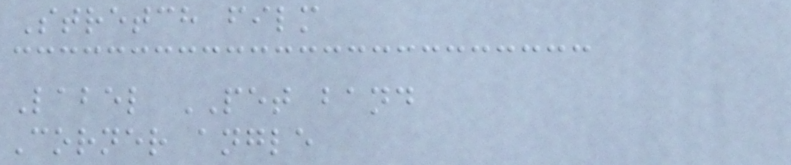Stretch film
Label PET band
Corner angle
